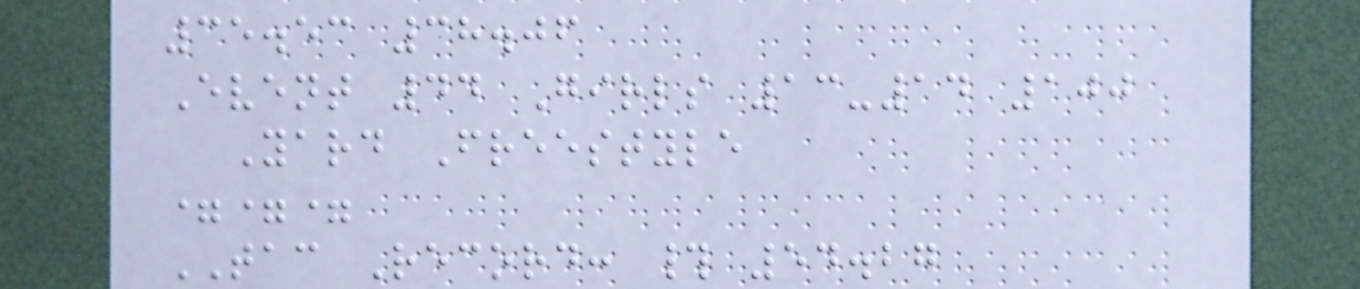35.53 38.06
Event 44 Girls 13-14 100
Yard Freestyle
===
TAC Record: # 54.27
